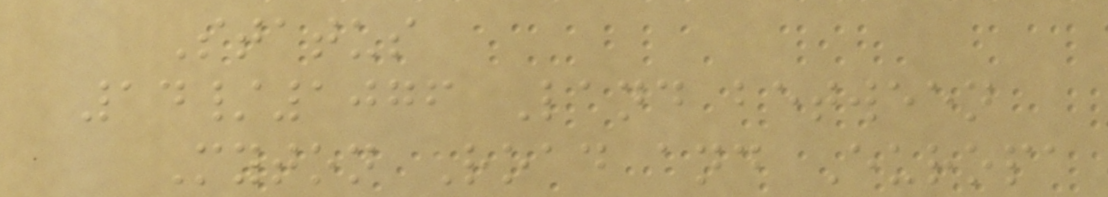Status
14/1076 Land between
Myton Road and Europa
